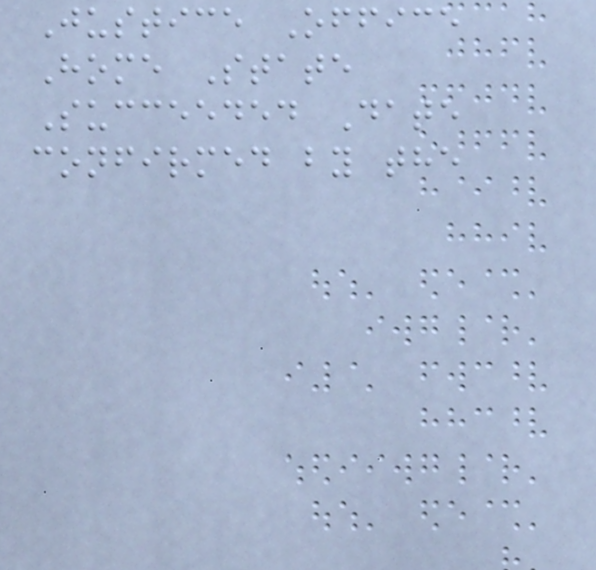Justice Office
Home State
Succeeded Date
confirmed by the
